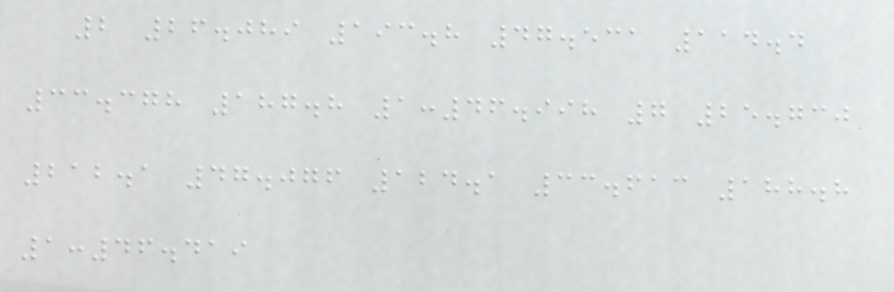2 26.089 193.8 47.531 114.4
33.378 187.8 1:46.998 7 25.730
212.1 47.076 124.1 33.613 188.8
1:46.419
